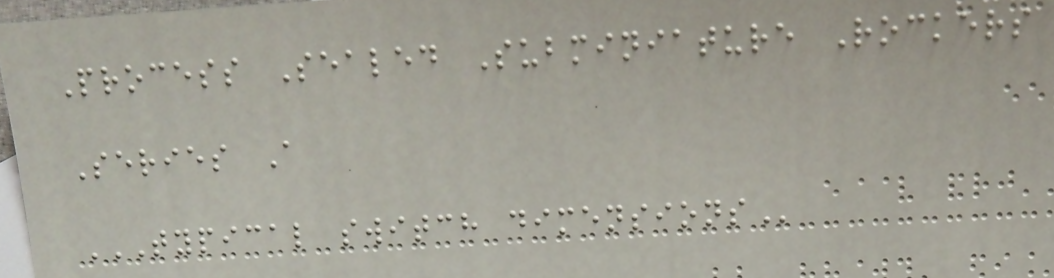Process Sealed Subminiature Rockers
Series A
TYPICAL SWITCH DIMENSIONS
